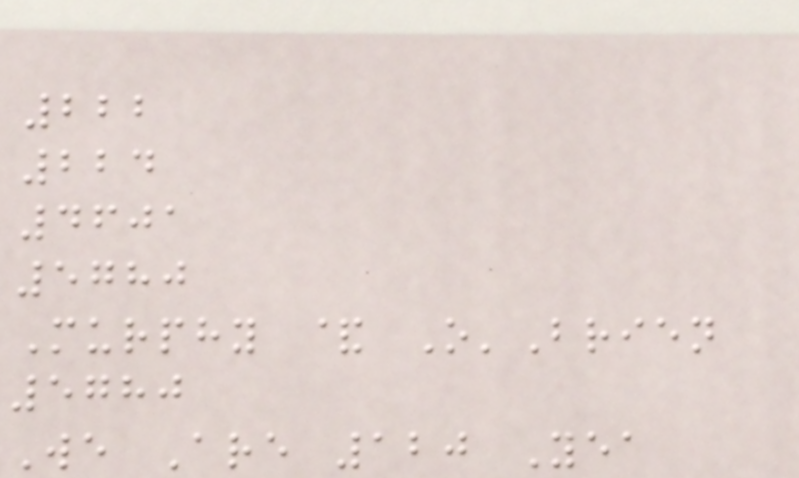222
224
4601
5780
Murphy & O'Brien
5780
We Are 120 Yea
